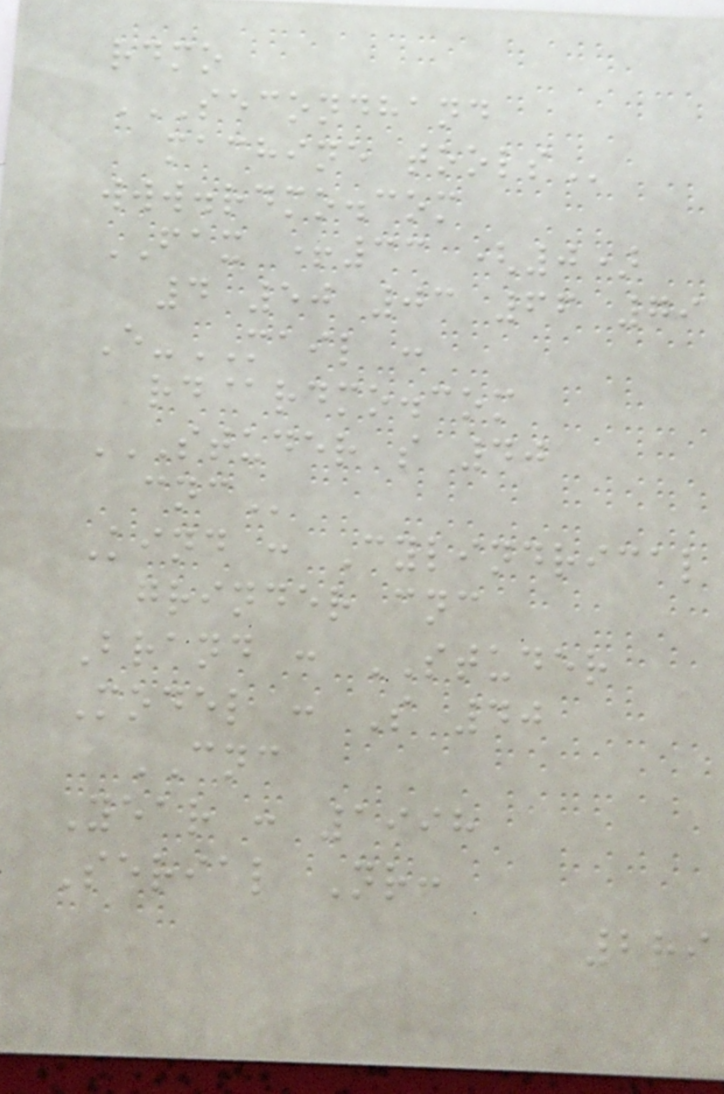rdmo
SECONDHAND
MACHINE TOOLS
www.rdmo.com
FAX +33 (0)
4 50 03 66 79
E-MAIL :
rd@rdmo.com
STUDER S 40
CNC
Kind : Cylindrical
grinder cnc
Brand : STUDER
Model : S 40
CNC
Year : 1998
Serial Nr:
289
